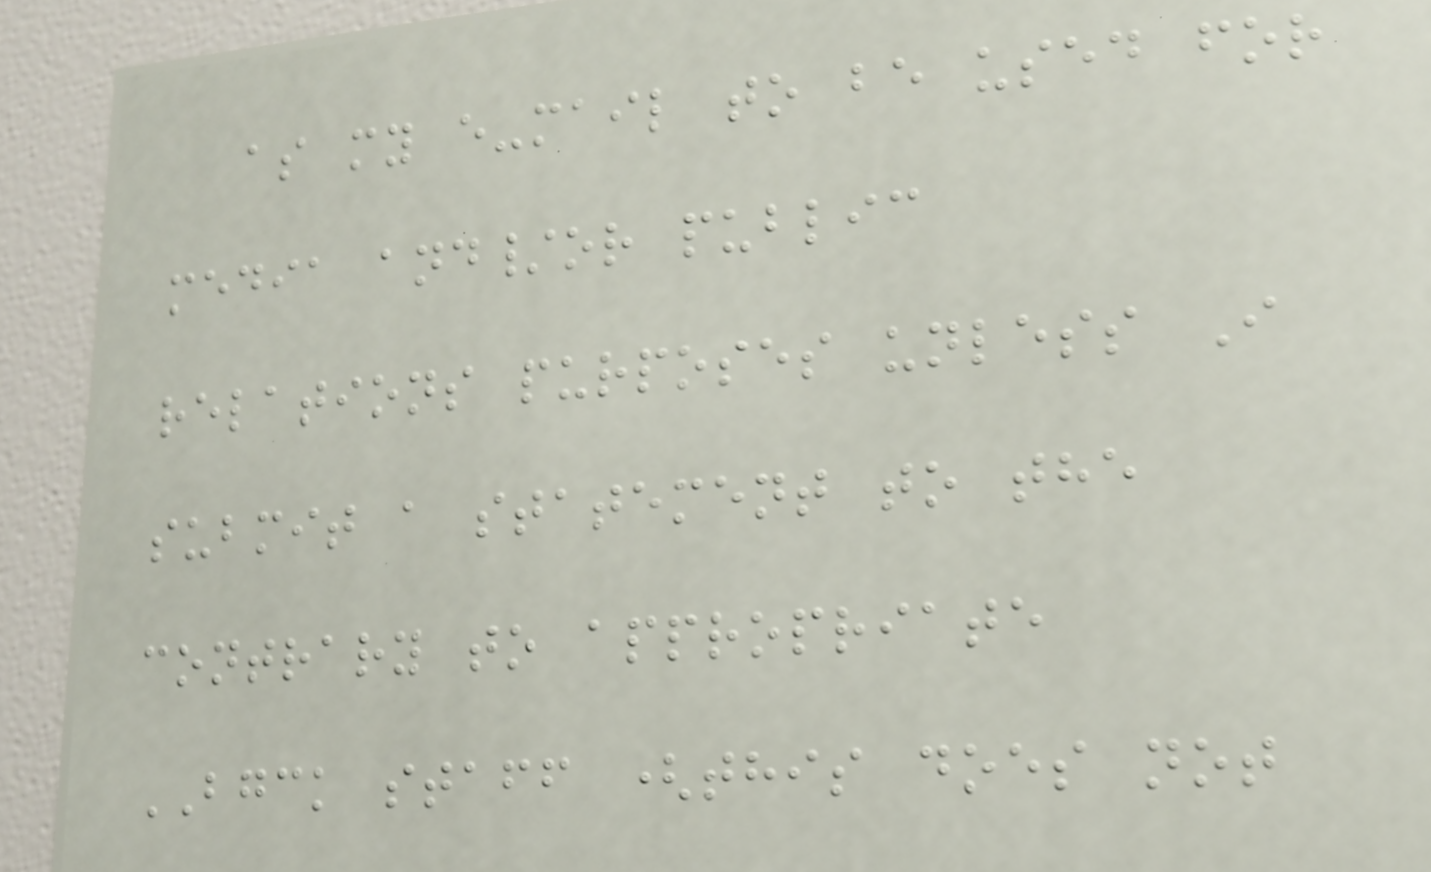as my e-mail to be used for
media and/or public
relations purposes unless I
submit a statement to the
contrary to appropriate
BGCK staff (this does not
